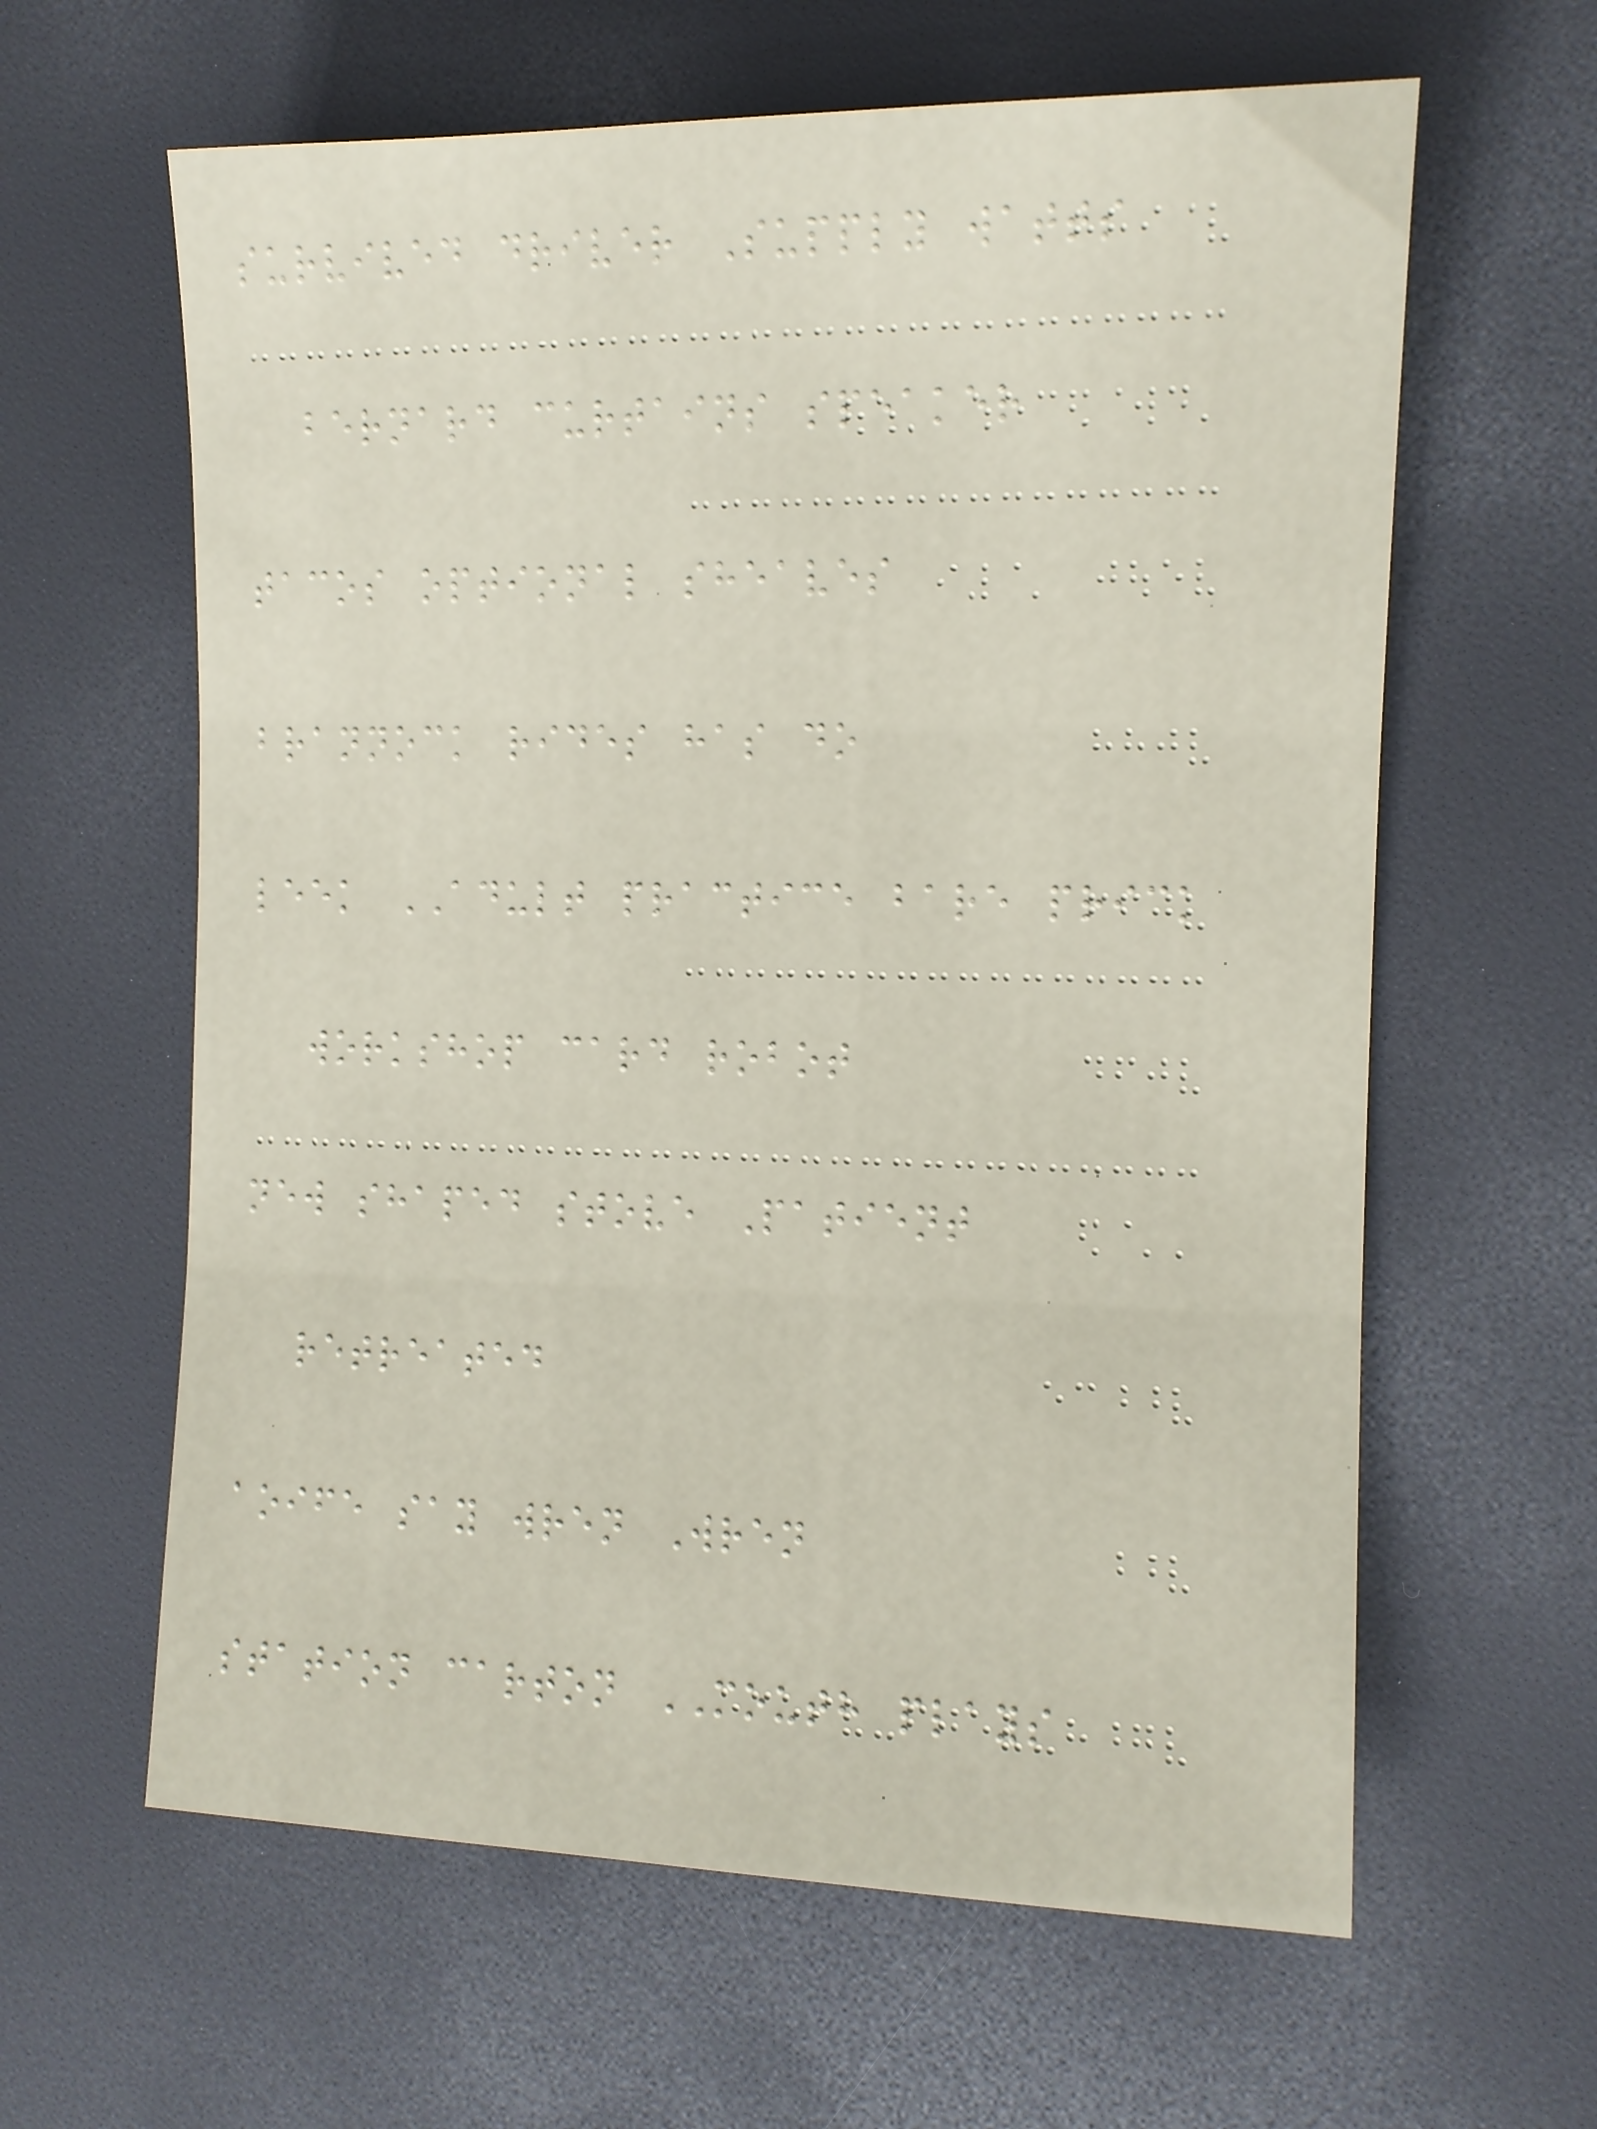survived driver Supply watts
bernard curtains speaker
tacos optional sheaves
brannock rides has do
leek ADULT practice bare prick
workshop card robot
new shaped stove Patient
retreated
aoife say wren Wren
station carton MOUTH plays
